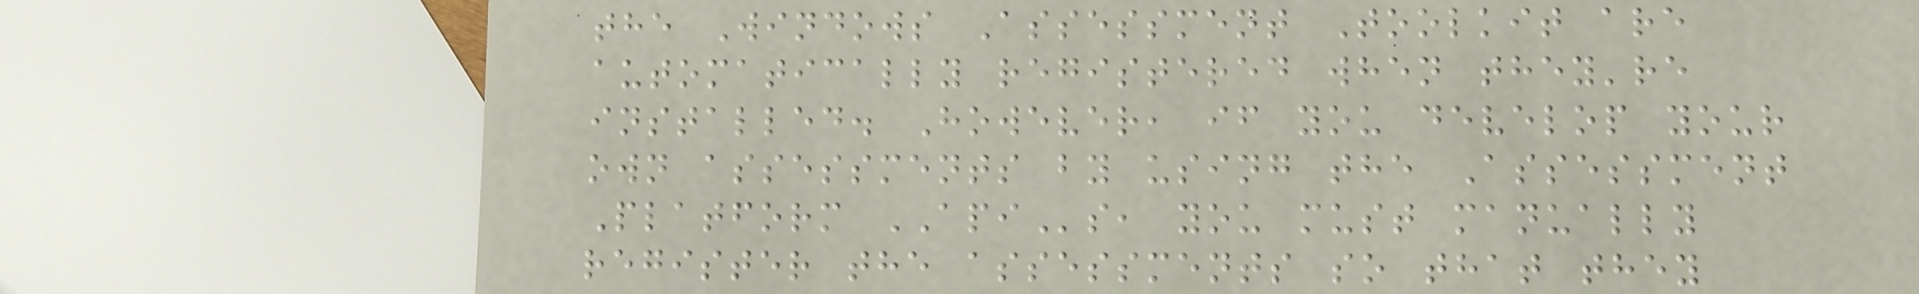the Windows Assessment Toolkit are
automatically registered when they're
installed. However, if you develop your
own assessments by using the Assessment
Platform APIs, you must manually
register the assessments so that they
